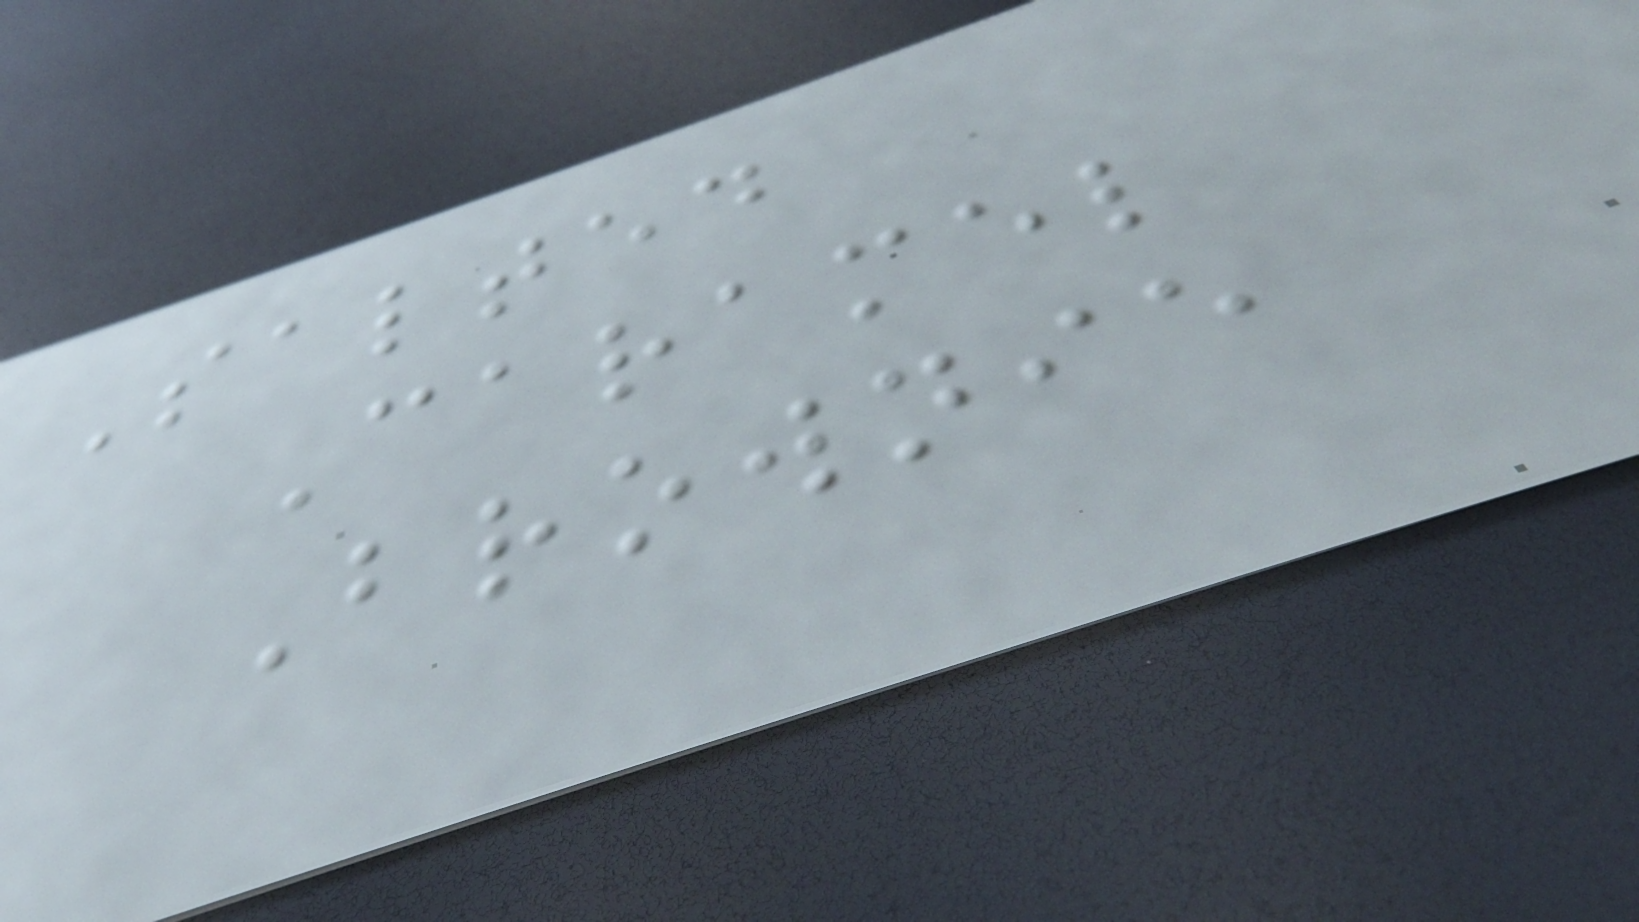Salted
Caramel
Brownie
